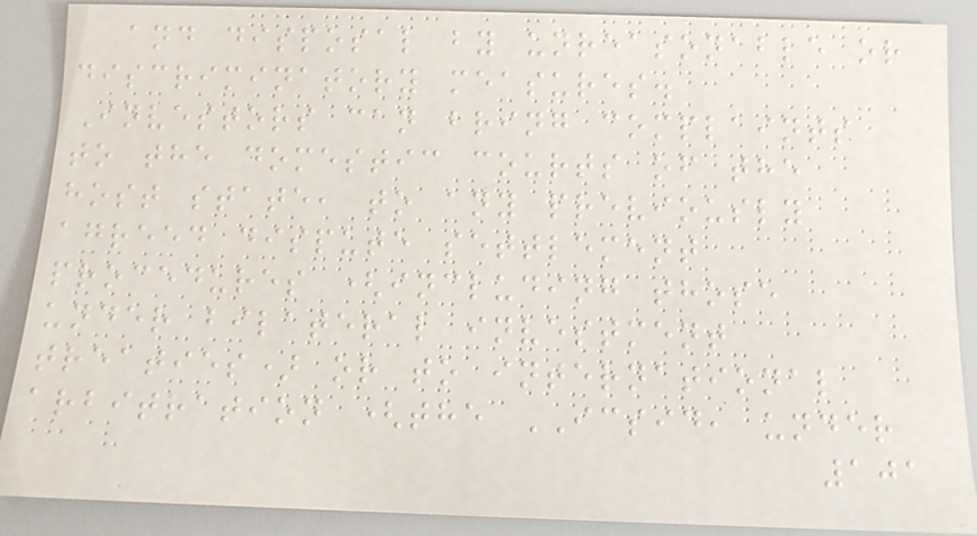and disposal by unreasonable or
discriminatory measures.
Investors can bring complaints
to the domestic courts of the
host state, to any previously
agreed dispute settlement
procedures (including those
under bilateral investment
treaties) or to international
arbitration (the ICSID, under
101
